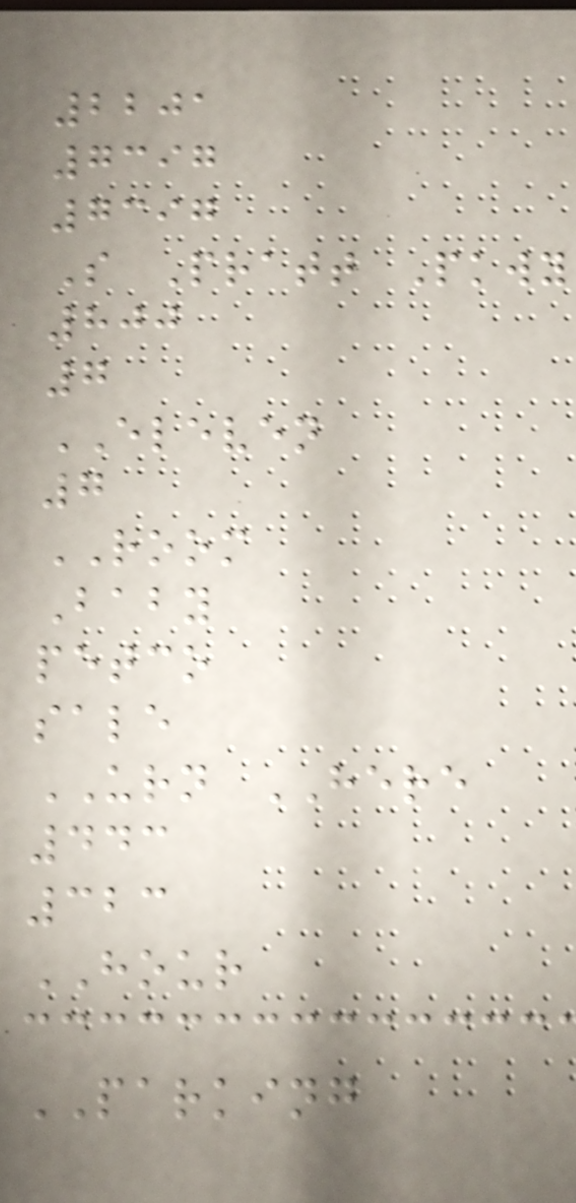2201
7397
7397
S Pratt Pkwy
800
7
ELEVEN
7
ROOM
Baby
petco
sale
URN HERE
443
323
HOUR
PARKING
